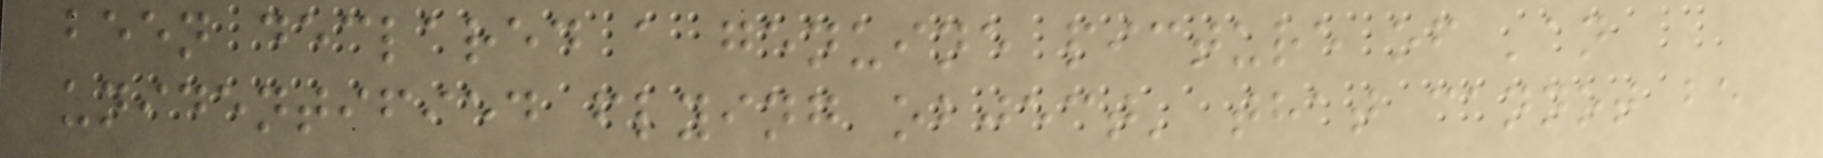been declared a genuine picture of 'an
unidentified flying object' that cannot be
